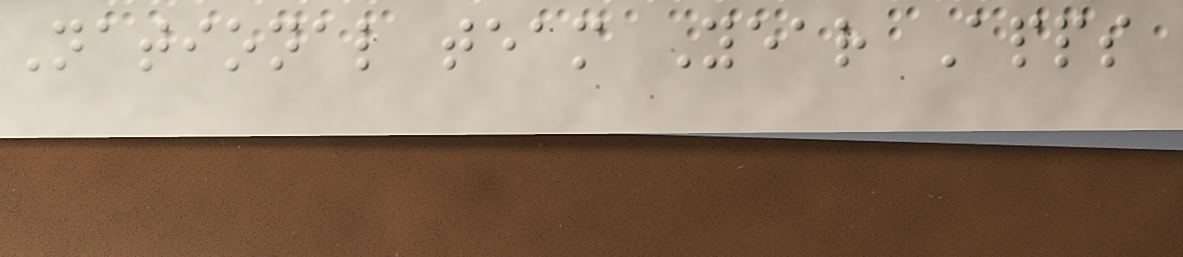National team Year Apps
